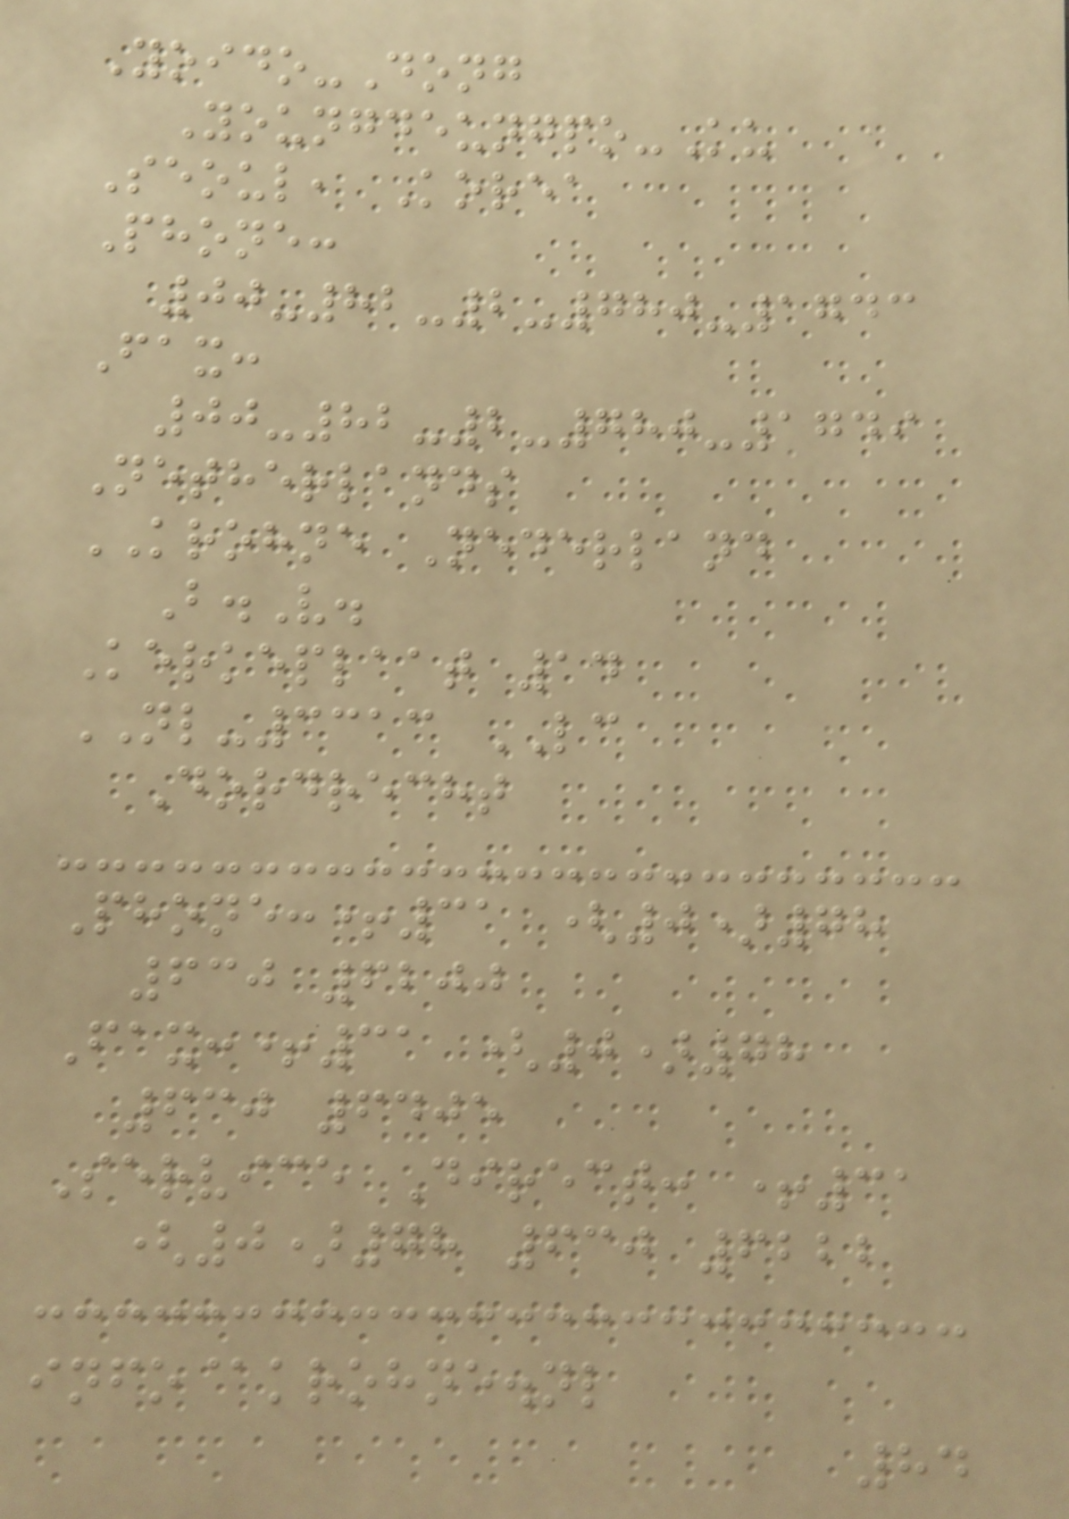Yoido-Dong
Youngdeungpo-Ku
Seoul, Korea
Phone:
00-82-2-780-1743
Fax:
00-82-2-780-1749
Netherlands
KROHNE Nederland
B.V.
Kerkeplaat 14
NL-3313 LC
Dordrecht
Phone:+31 (0)78
630 6200
Fax:+31 (0)78
630 6405
Service Direct: +31
(0)78 630 6222
info@krohne.nl
84
